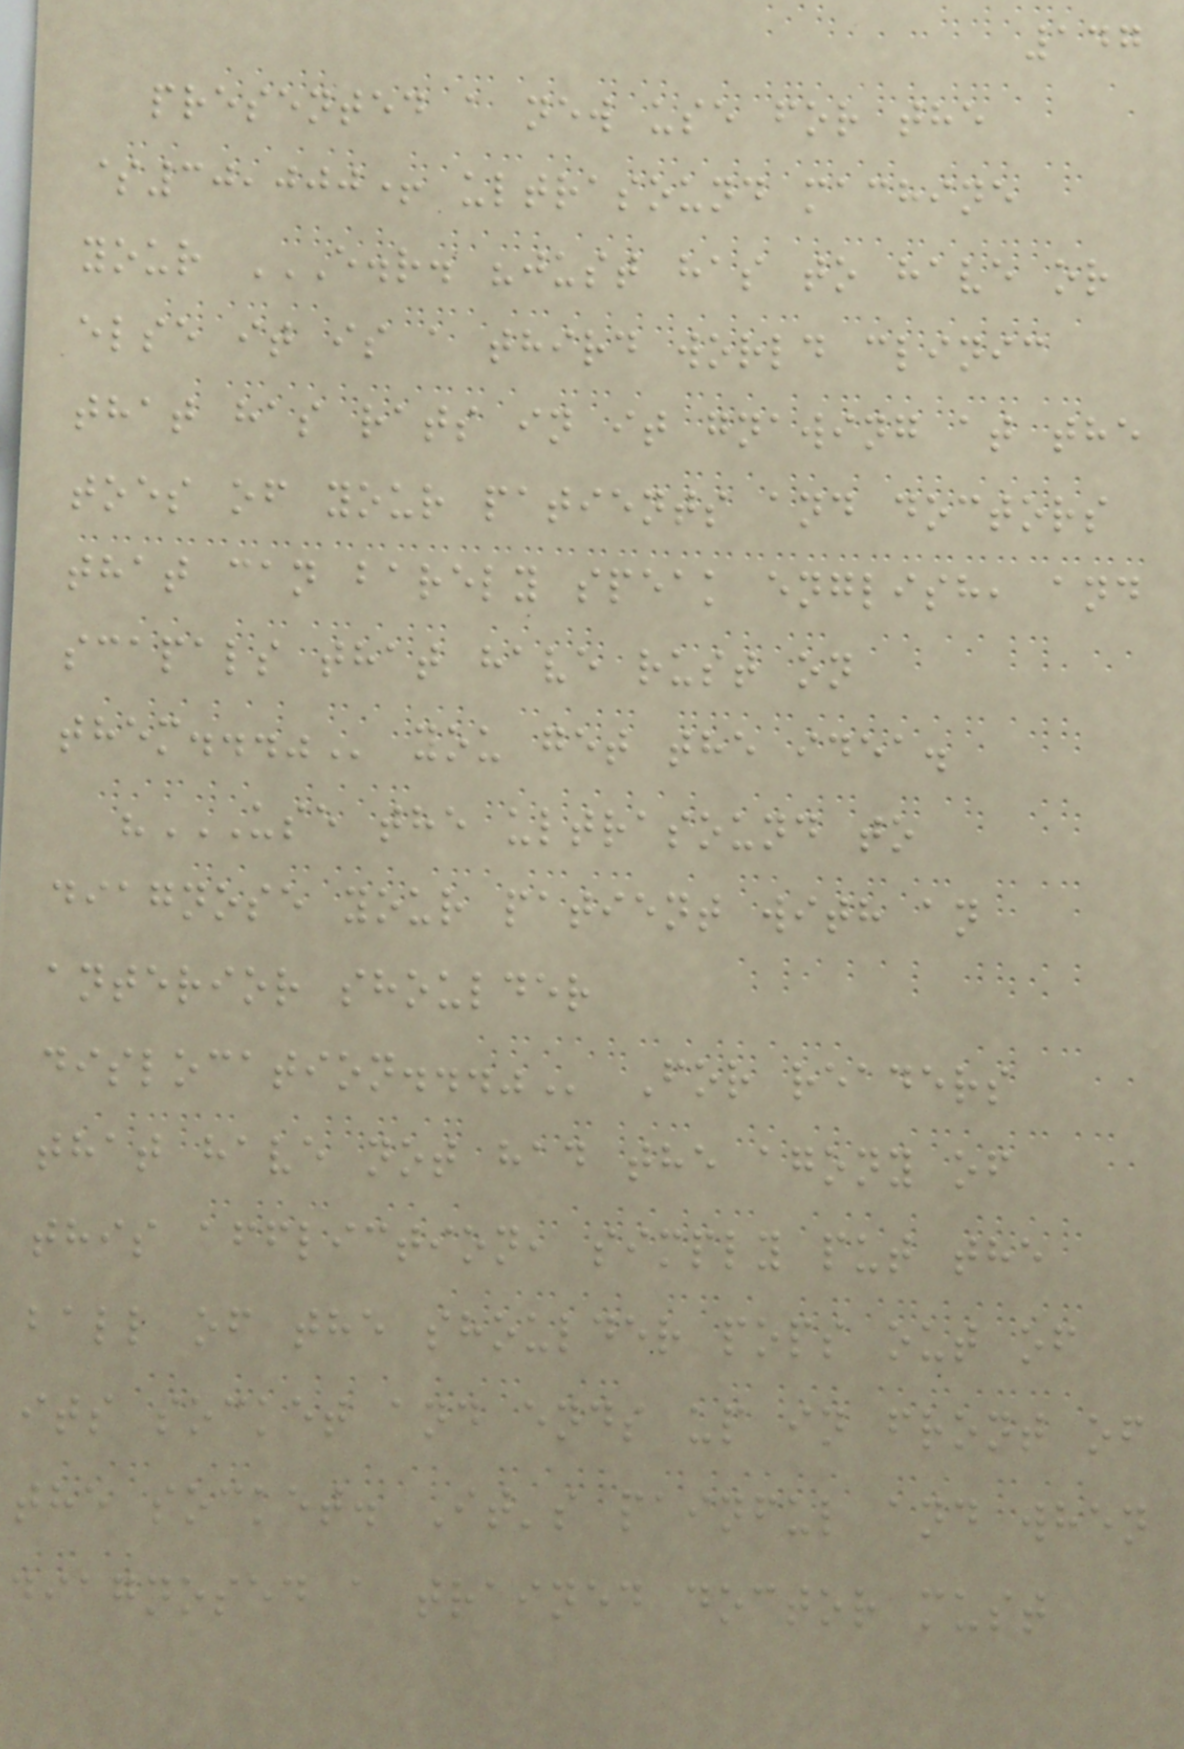147
presented a new use for the
$30,000+ ultrasound machine
your E.R. "JUST HAS TO HAVE OR
ELSE IT IS A THIRD WORLD CLINIC
THAT HAS RATS IN IT GNAWING AT THE
TOES OF YOUR PATIENTS AND DOCTORS
THAT CAN BARELY SPEAK ENGLISH, AND
SCAPALS THAT HAVE RUST ON
THEM..." you get the idea.
"USE THE ULTRASOUND TO
DIAGNOSE YOUR PATIENT WITH AN
ANTERIOR SHOULDER
DISLOCATION..." For readers
that have not had the agony of
this affliction, simply put the
ball of the shoulder pops out of
its socket and ends up in front of
the socket. It's painful and when
diagnosed a trained doctor must
